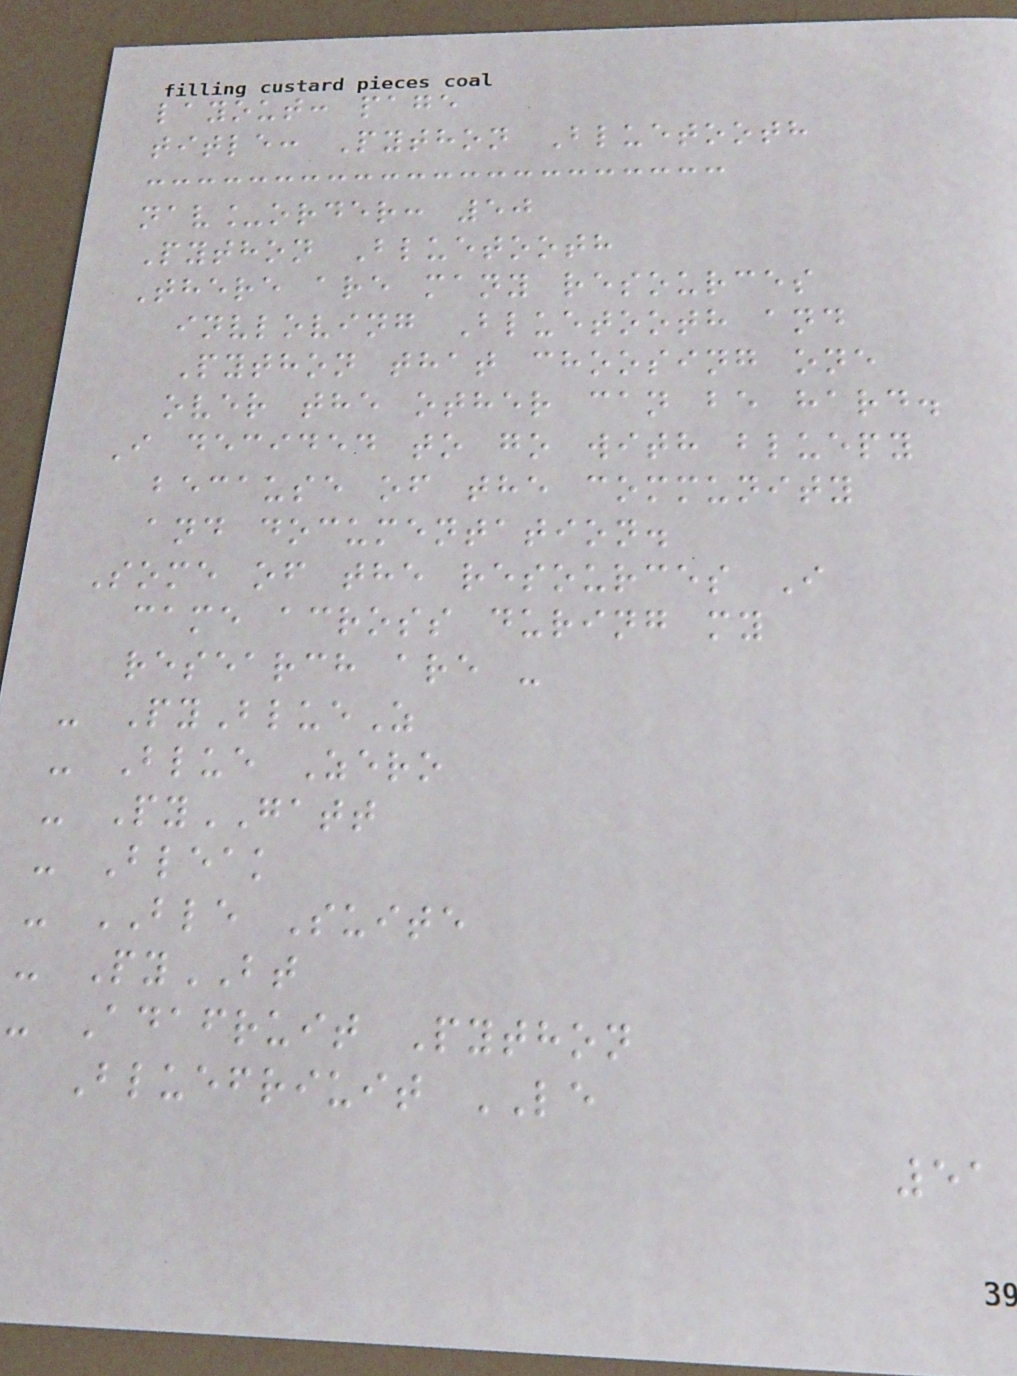layout: page
title: Python Bluetooth
nav_order: 50
Python Bluetooth
There are many resources
invloving Bluetooth and
Python that choosing one
over the other can be hard.
I decided to go with bluepy
because of the community
and documentation.
Some of the resources I
came across during my
research are -
- PyBlueZ
- Blue Zero
- PyGATT
- Bleak
- BLE Suite
- PyBT
- Adafruit Python
Bluefriuit LE
51
